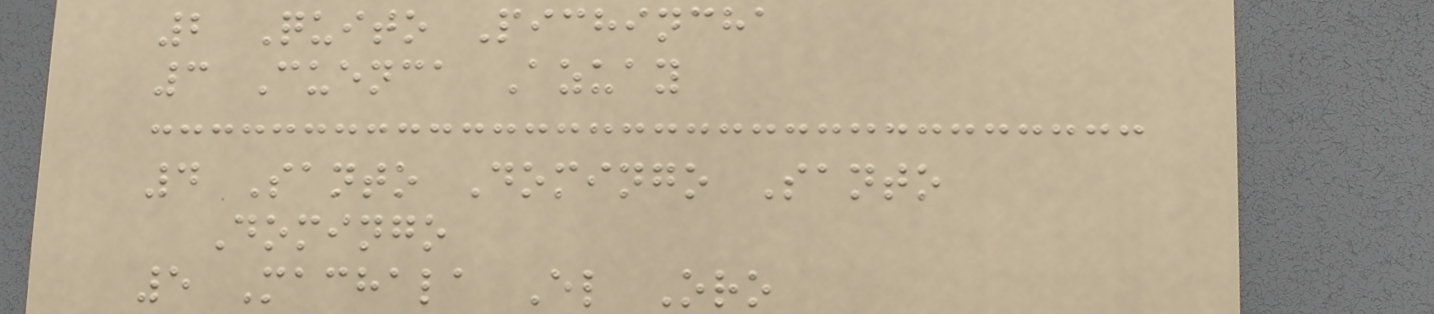2 Quito Pichincha
3 Cuenca Azuay
4 Santo Domingo Santo
Domingo
5 Machala El Oro
